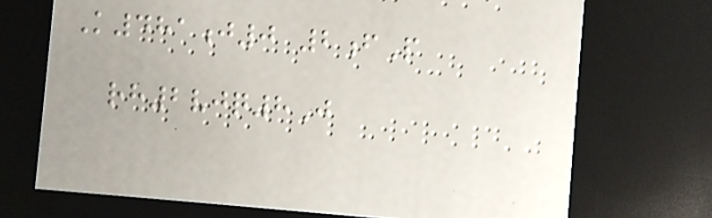K481j0 2fP
rh2vjq8J
